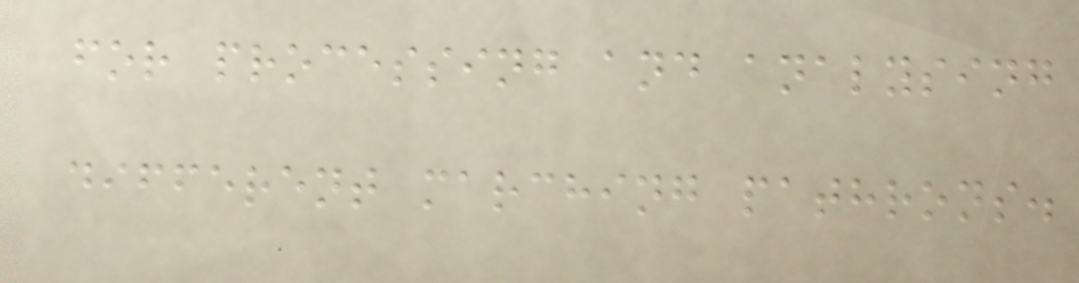for processing and analysing
different marching pathrons.
